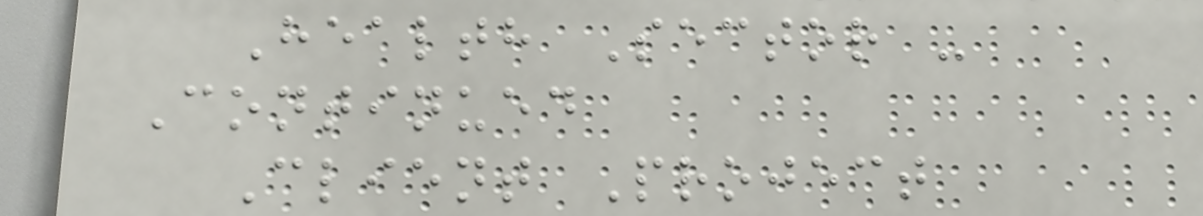Health Sector -
Continued
Client Project
